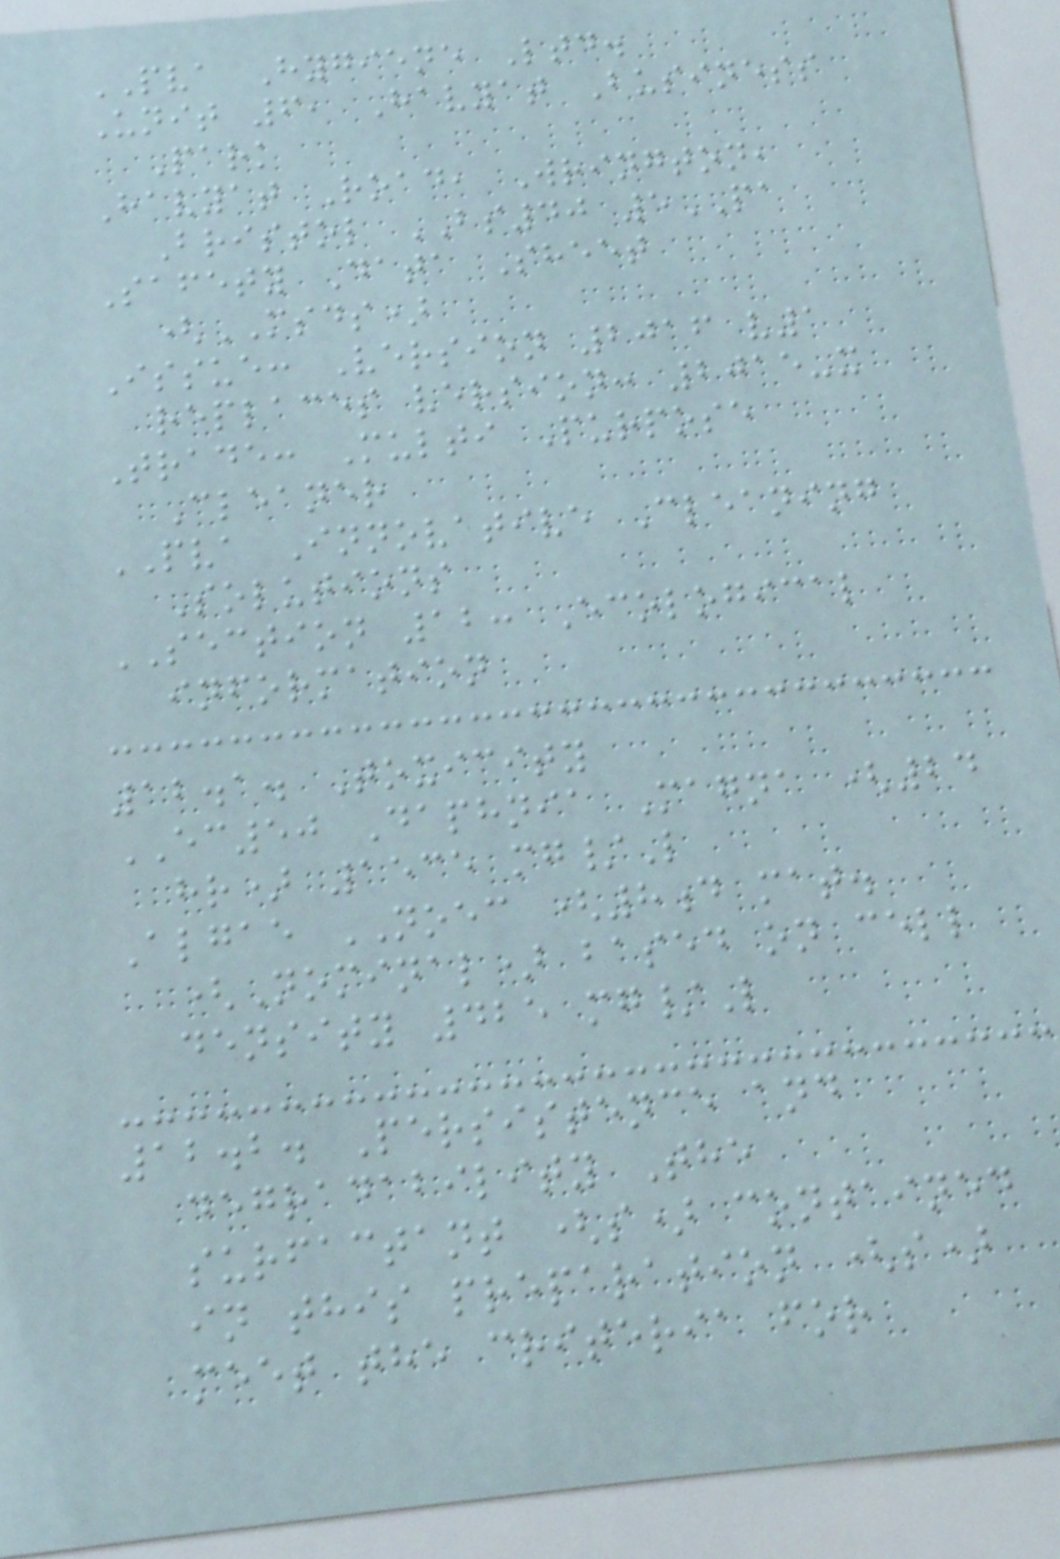PVA Hygiene Ltd.
Unit 6, Havyat Business
Park
Havyat Road, Wrington,
Bristol BS40 5PA
Safety Data Sheet
(MSDS)
Issue: Version 2016 v1
replaces version: 2015-x
Trade: Multi Purpose
Cleaner
PVA Innovative Cleaning
Solutions
SECTION 12: Ecological
information
12.1. Toxicity
EC50 Daphnia Magna (24
hr) 1535 mg/L
Algae NOEC (8d mat.
(Nominal) based on cell
density 425 mg/L
12.2. Persistence and
degradability The
surfactant (s) contained
in this preparation (s)
meet the criteria for
